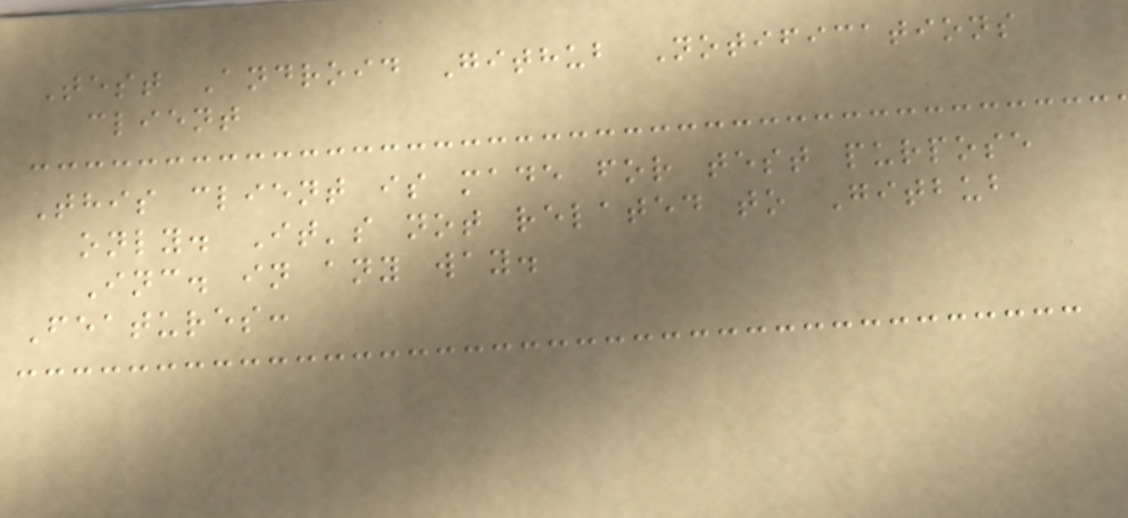Test Android Github Notifications
client
This client is made for test purpose
only. It's not related to Gitbub
Inc. in any way.
Features:
